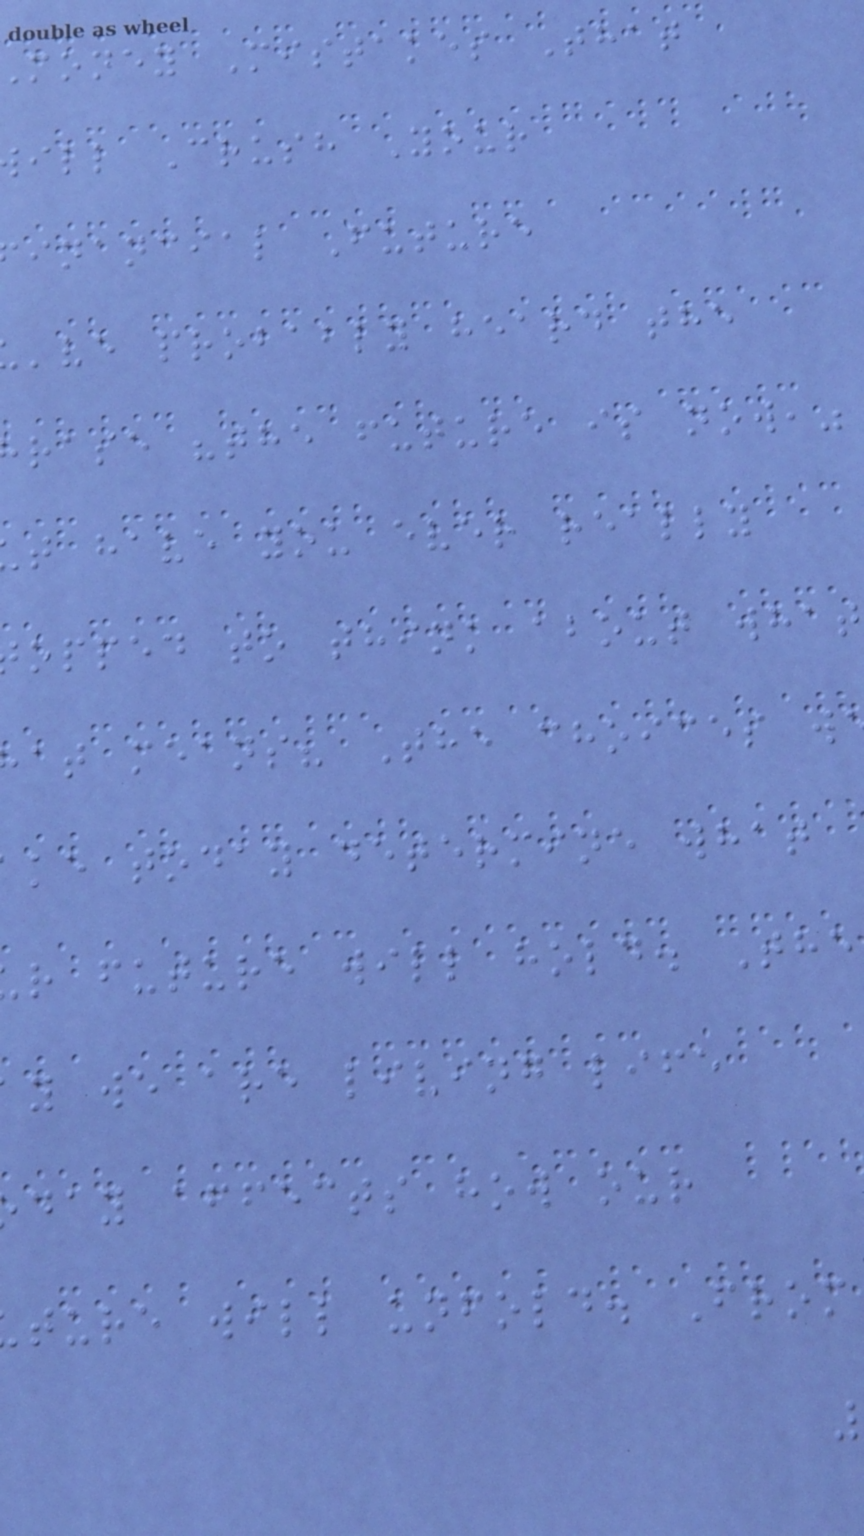money Mistakes That
ill Crush Your
inancial Future
've probably heard the
rase "the future is now,"
t have you ever really
opped to think about what
at means? The choices w
ke today determine what
r future will hold. The
y we are living life
day affects how our
ture will unfold. From
